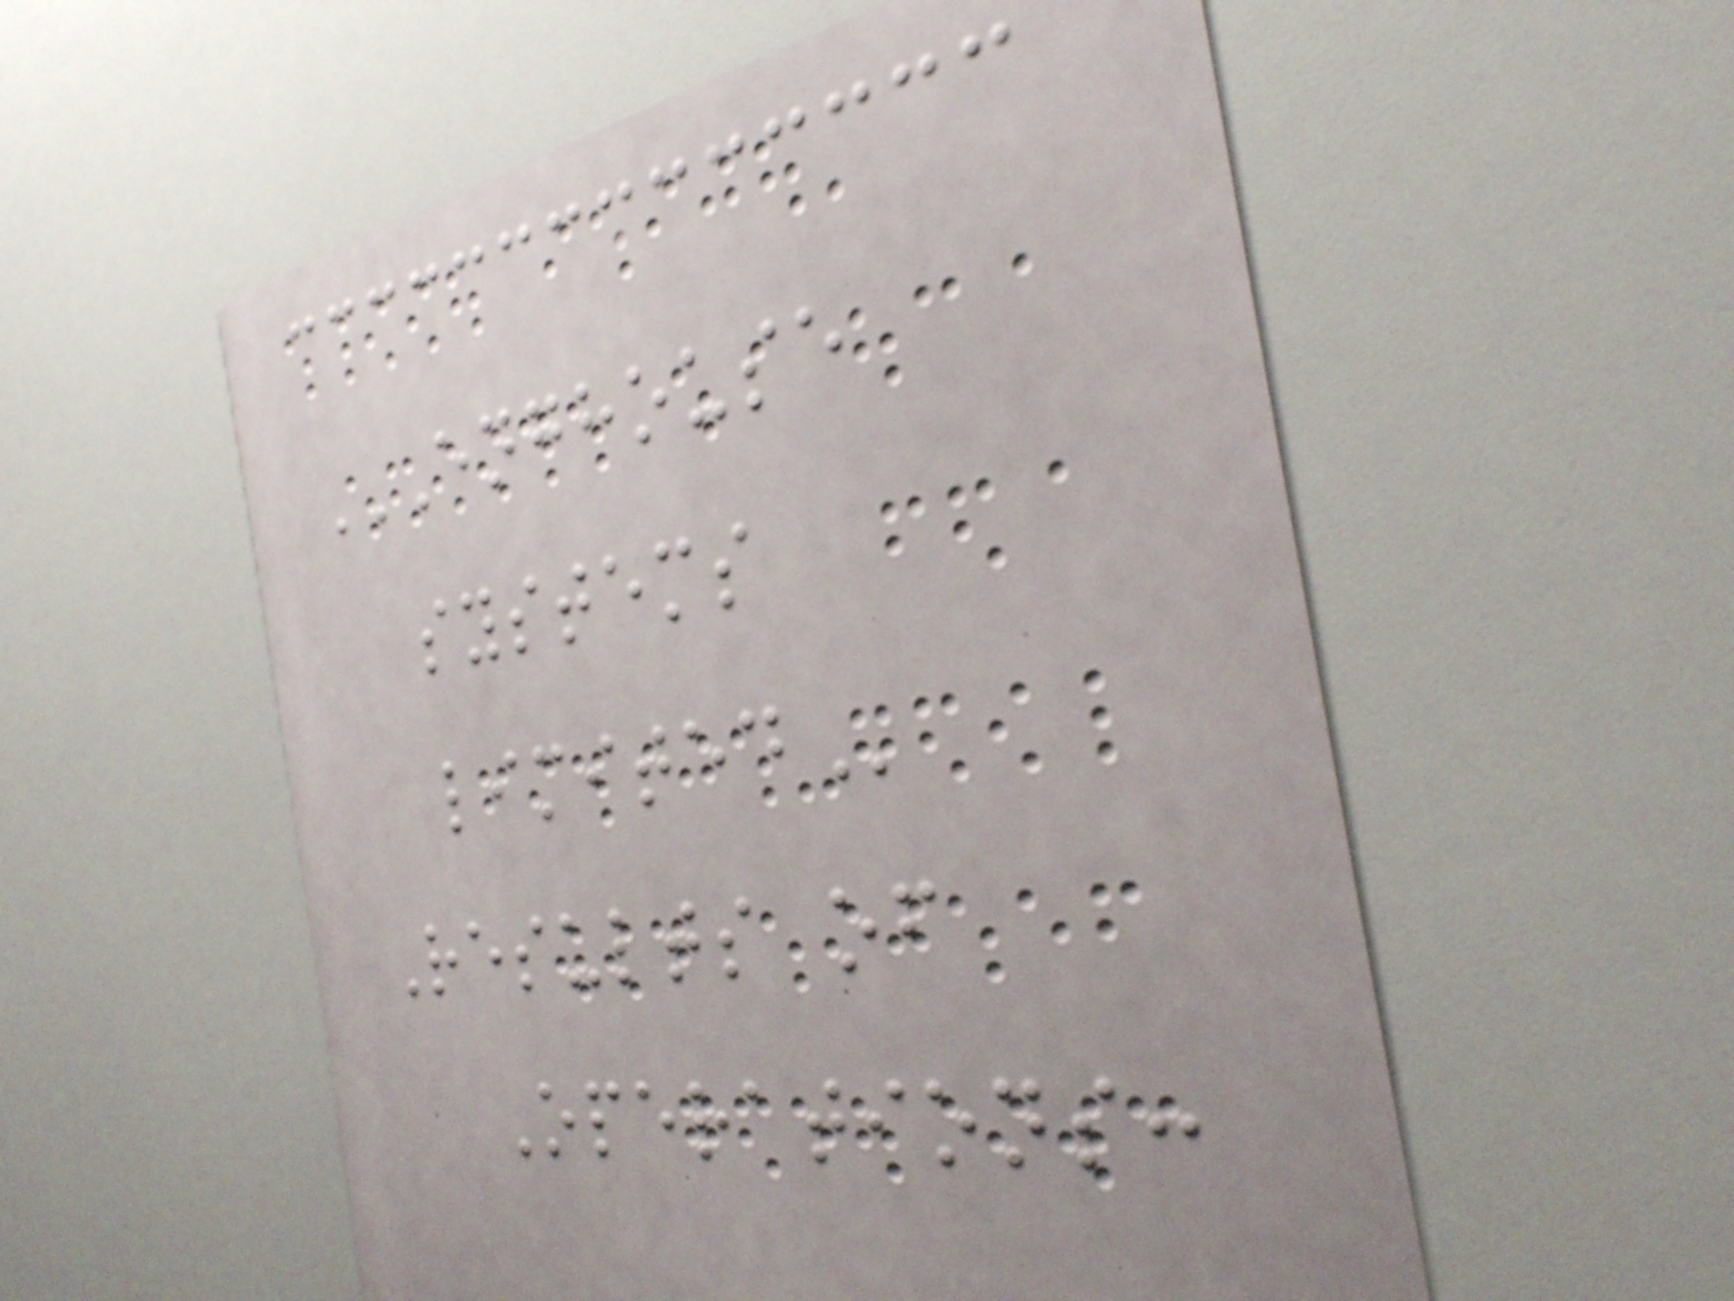ENGHOUSE
SYSTEMS
LIMITED
Results of
Operations:
